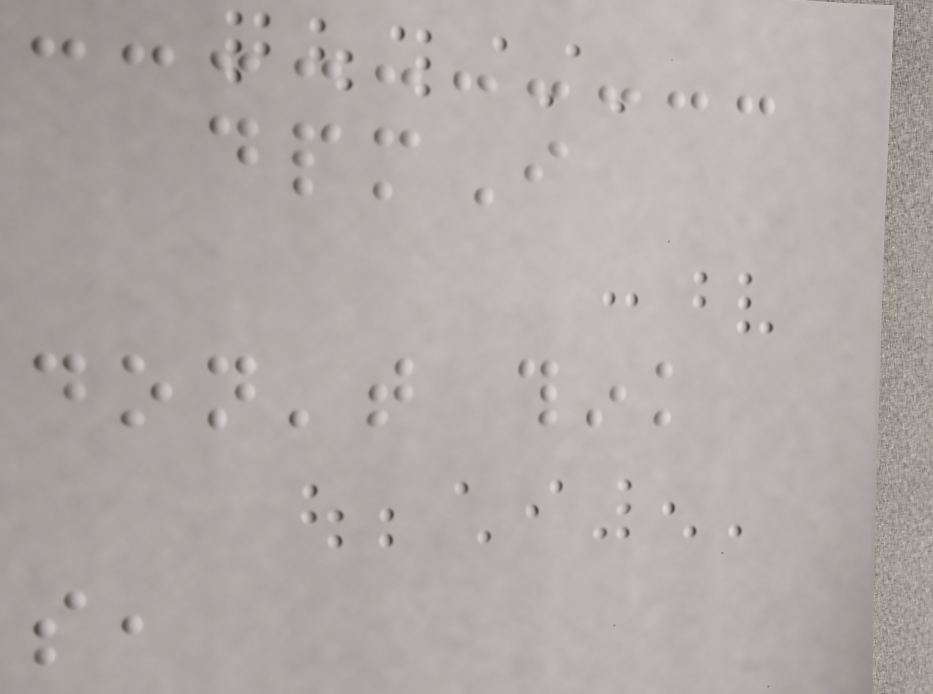dpmI
don't think
so,
